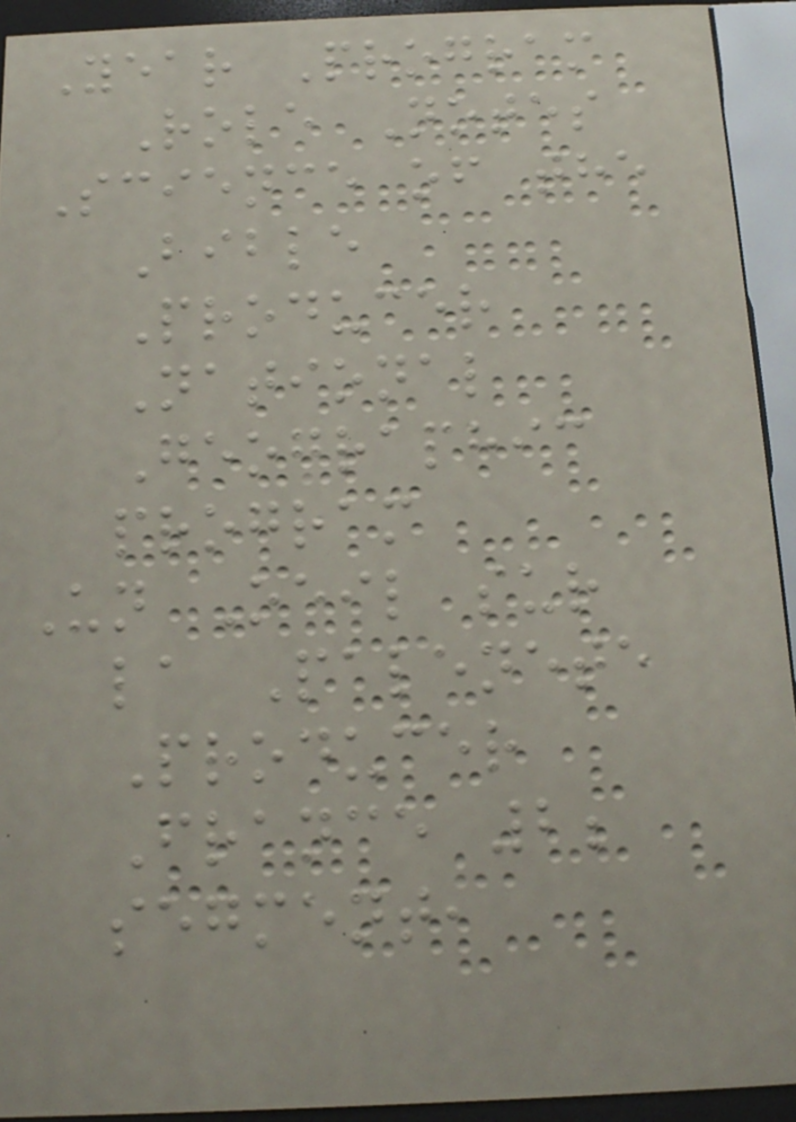Year Program
Role Notes
Science of the
Bible
Producer
National
Geographic
program
Un Oeil sur
la Palenete
Producer
France 2;
segment,
